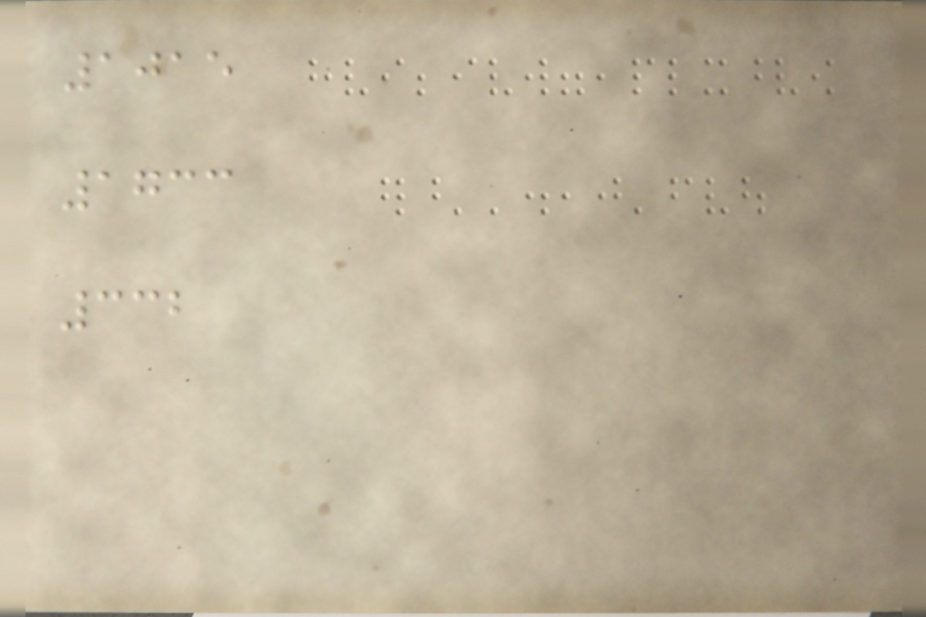1015
1733
332
